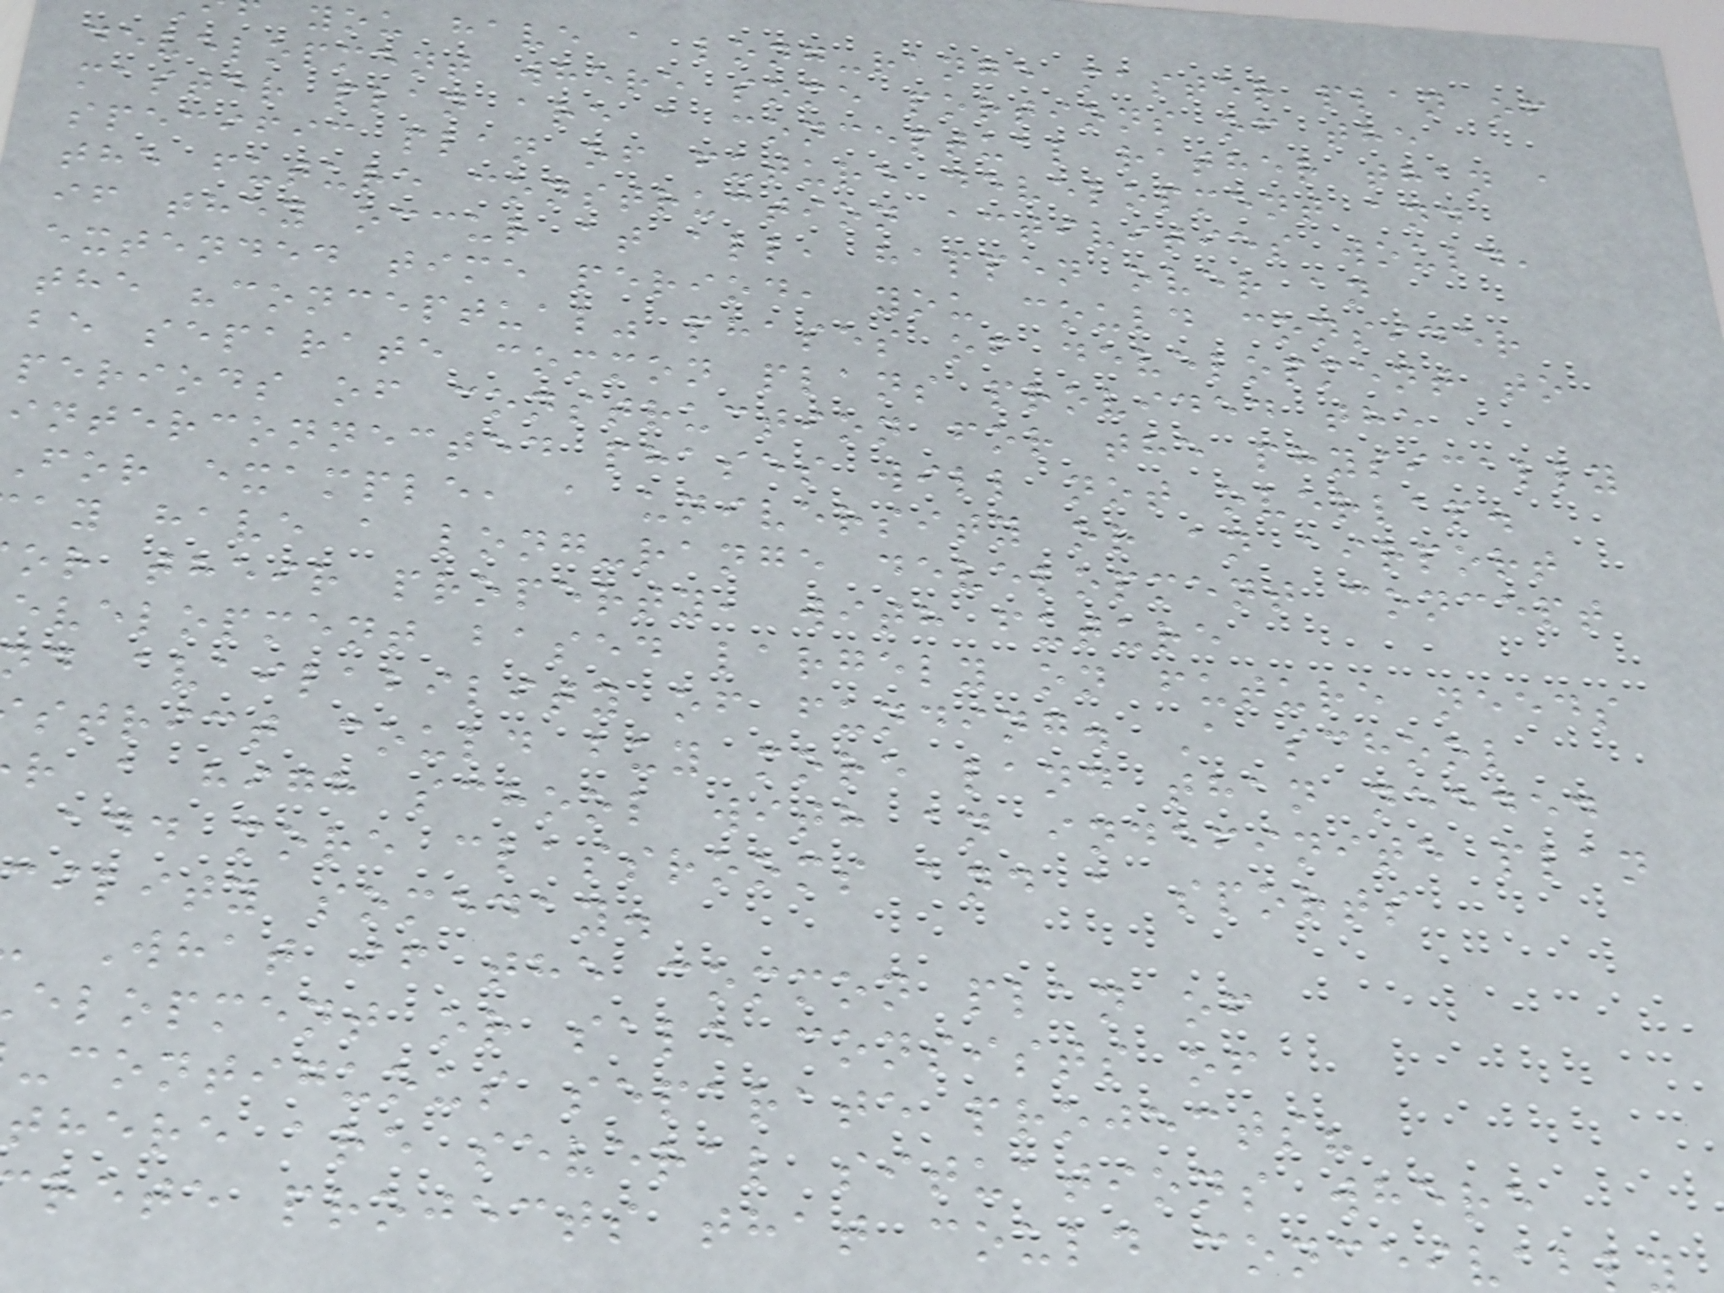you have a long-range master plan of
development where some portions of the
master plan are a conceptual rather than a
specific plan of future development and
the future construction activities would,
if they occur at all, happen over an
extended time period, you could consider
the "conceptual" phases of development to
be separate common plans provided the
periods of construction for the physically
interconnected phases will not overlap.
for example, a university or an airport
ay have a long-range development concept
or their property, with future
evelopment based largely on future needs
d availability of funding. A school
strict could buy more land than needed
r a high school with an indefinite plan
add more classrooms and a sports
cility someday.
What if the common plan of
elopment or sale consists of
-contiguous separate projects?
there are several situations where
rete projects that could conceivab
